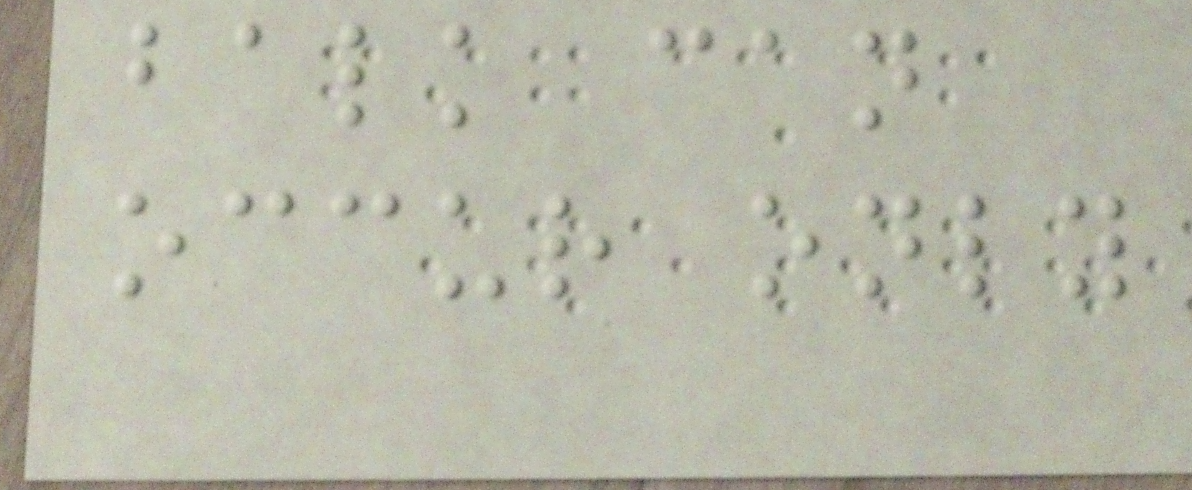balk can
occur only
